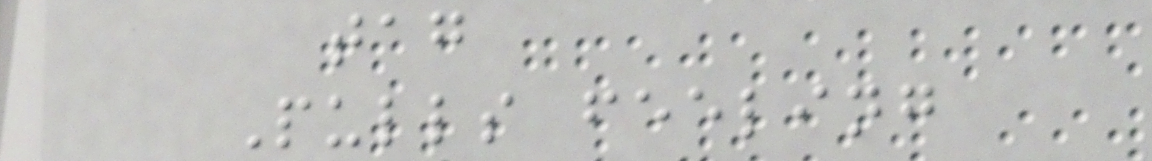tag
Pulls feeling
